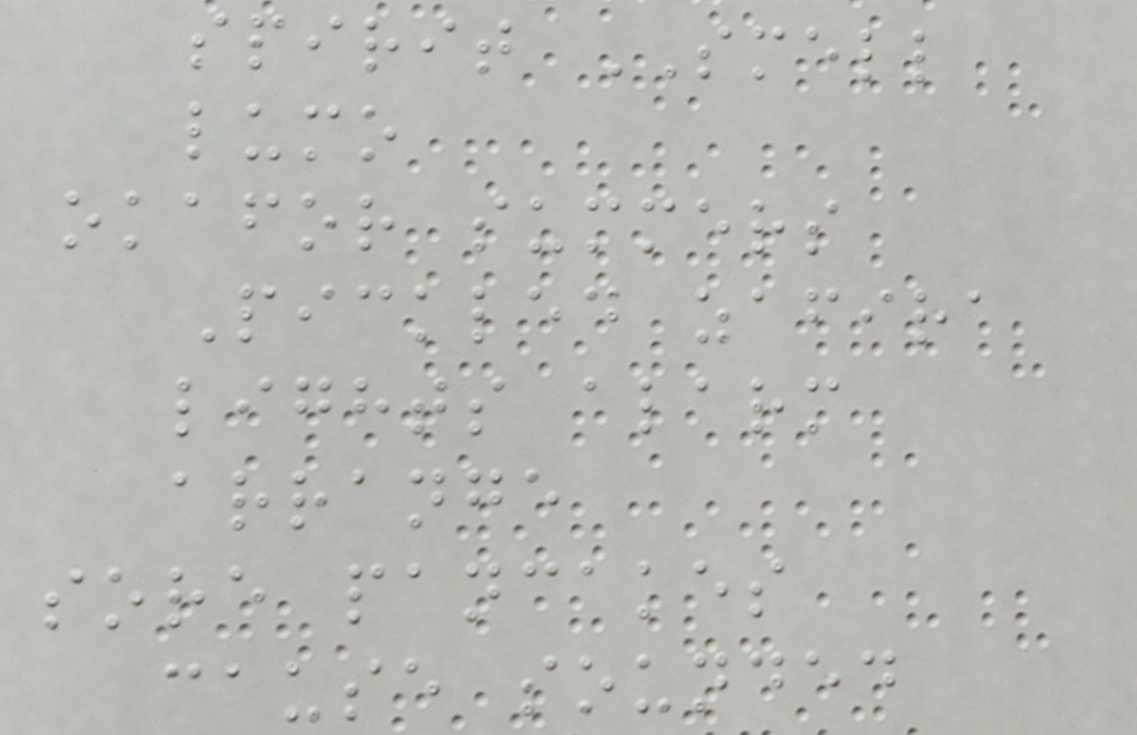spirit SMELL
lumo
okafor summers
Pickled zafira
lights alarm
arrange
sore pancakes
cause sounded
